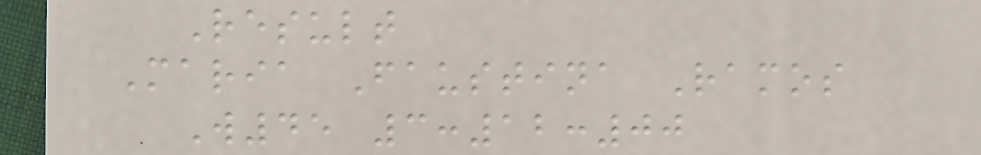Result
Maria Faustina Ramos
W45 3:12:00
